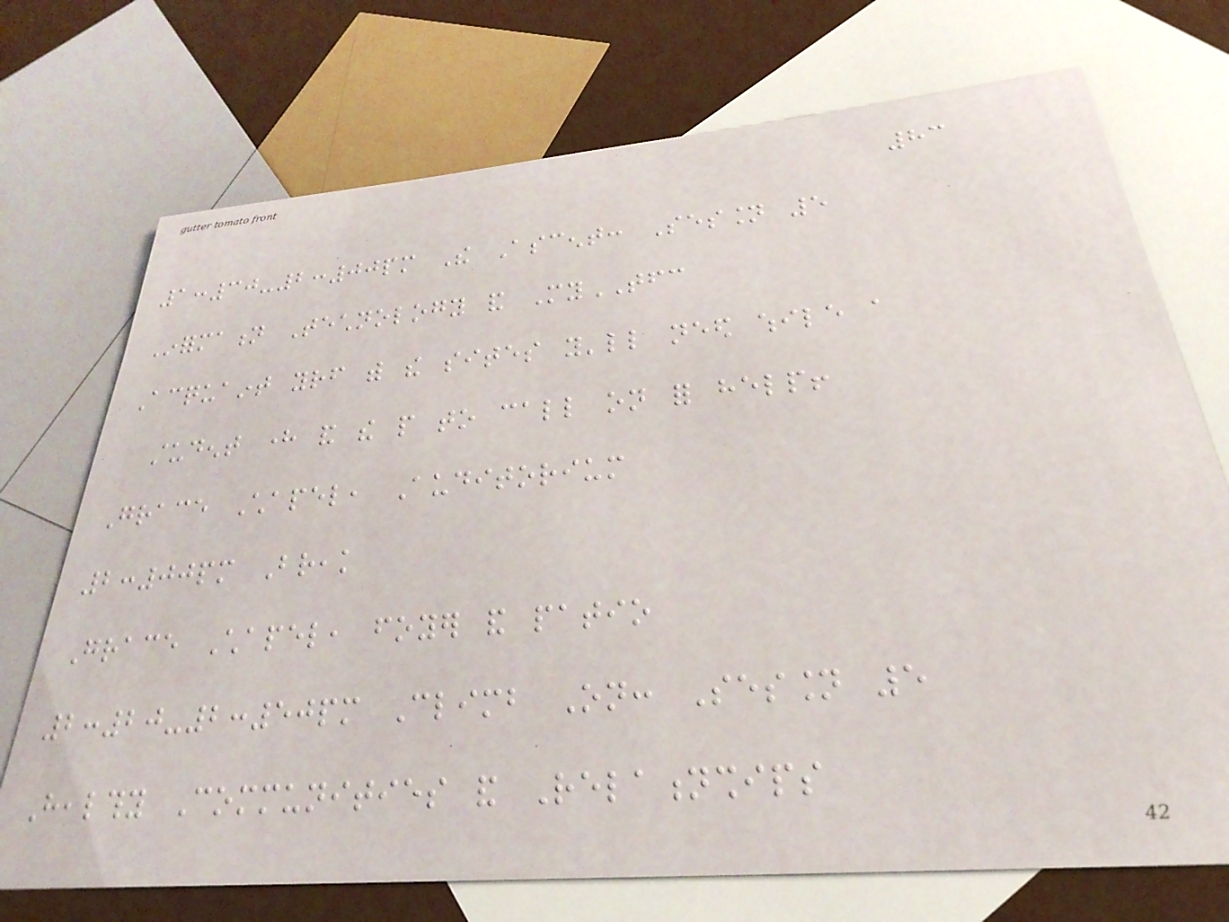83
1:30-2:00pm The Ascent: Session 5
Information Technology and MyTFC
Acquaint yourself with the sites you'll need while a
student here and the people to call on for help!
Grace Chapel, Auditorium
2:00pm Break
Grace Chapel, foyer and patio
2:20-2:50pm Climb On: Session 5
Healthy Communities and Relationships
